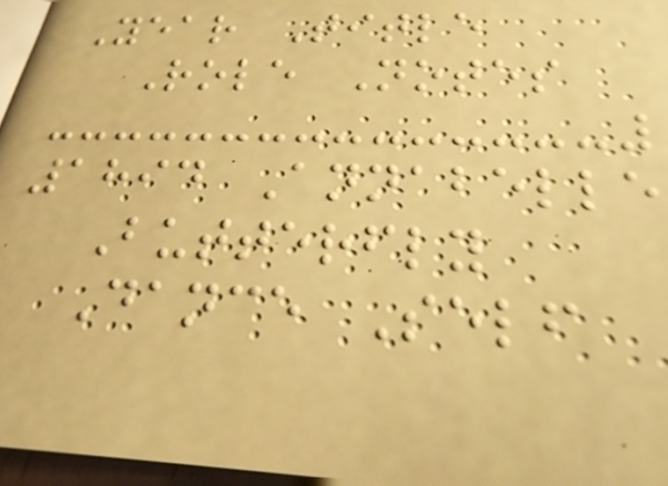Year Title
Role Notes
1894 Annabelle
Butterfly
Dance Self
